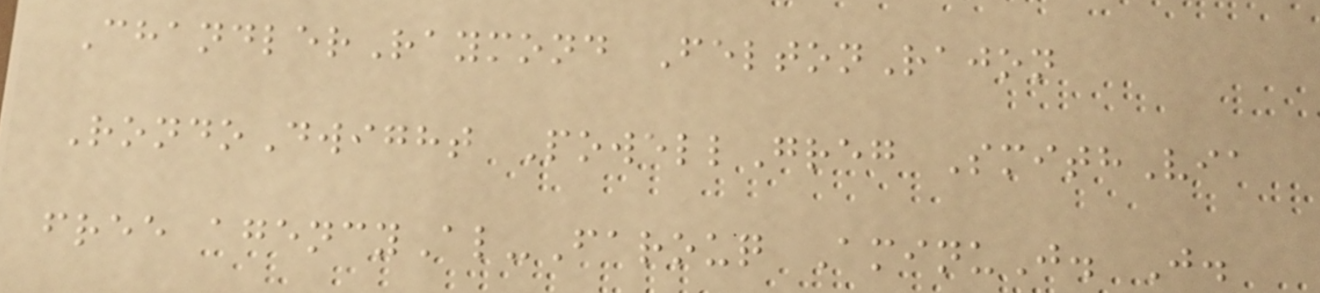ChandlerRaymond FeltonRajon
RondoDwight PowellGreg SmithVia
free agencyAl-Farouq AminuJ. J.
